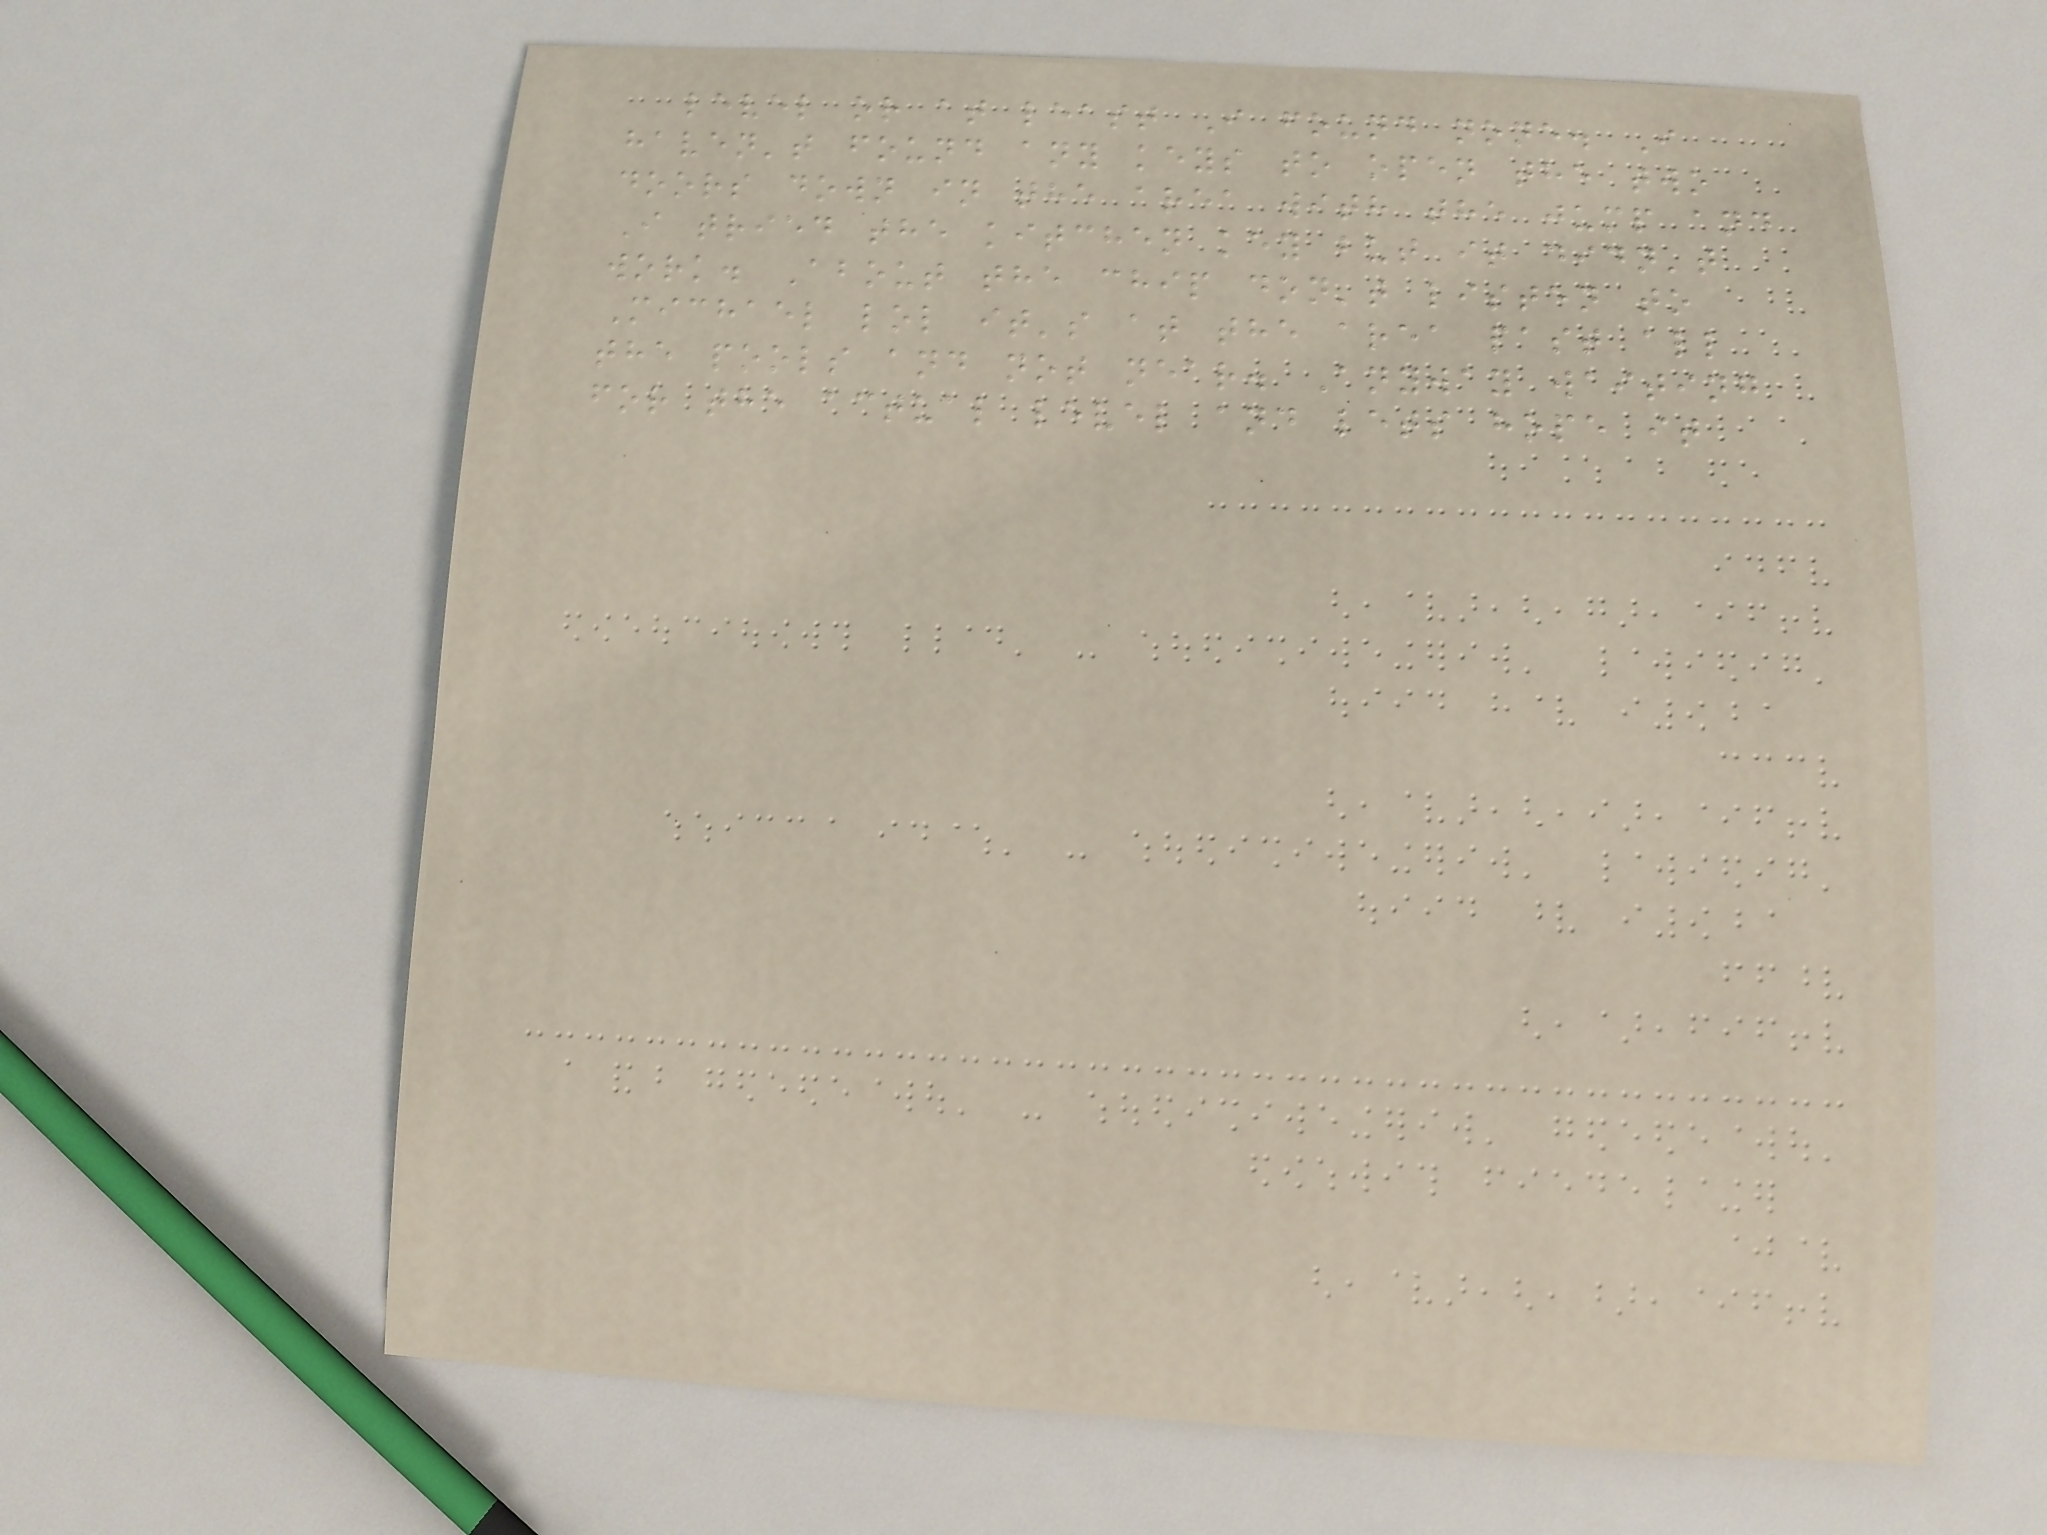level or at least I found none. I
haven't found any keys to open the two
doors down in the area with the jump and
I tried the kitchen key but it didn't
work. About the chip don't listen to
Michael lol it's at the area past all
the pools and not near. Anyway waiting
for the actual level and lets hope it
